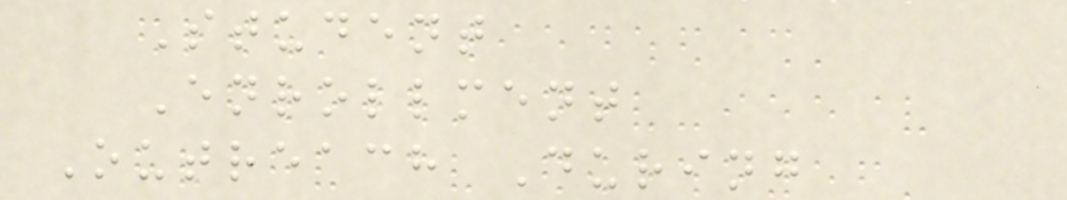Student
Enrollment
Outreach During
